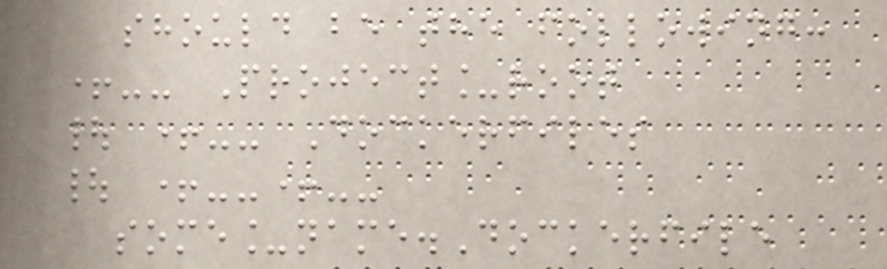should be the following:
+-- Project_root
| +-- Dockerfiles
| +--+--
some_name.Dockerfile
